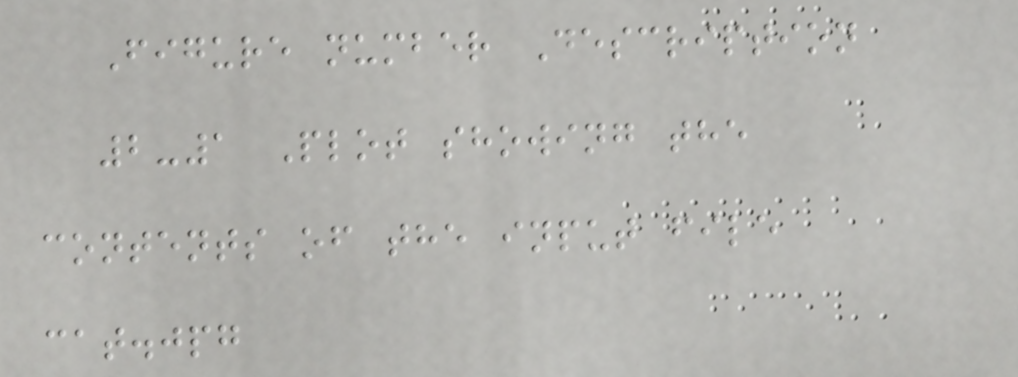Figure number Description
2-1 Plot showing the
contents of the input file
cat.jpg
